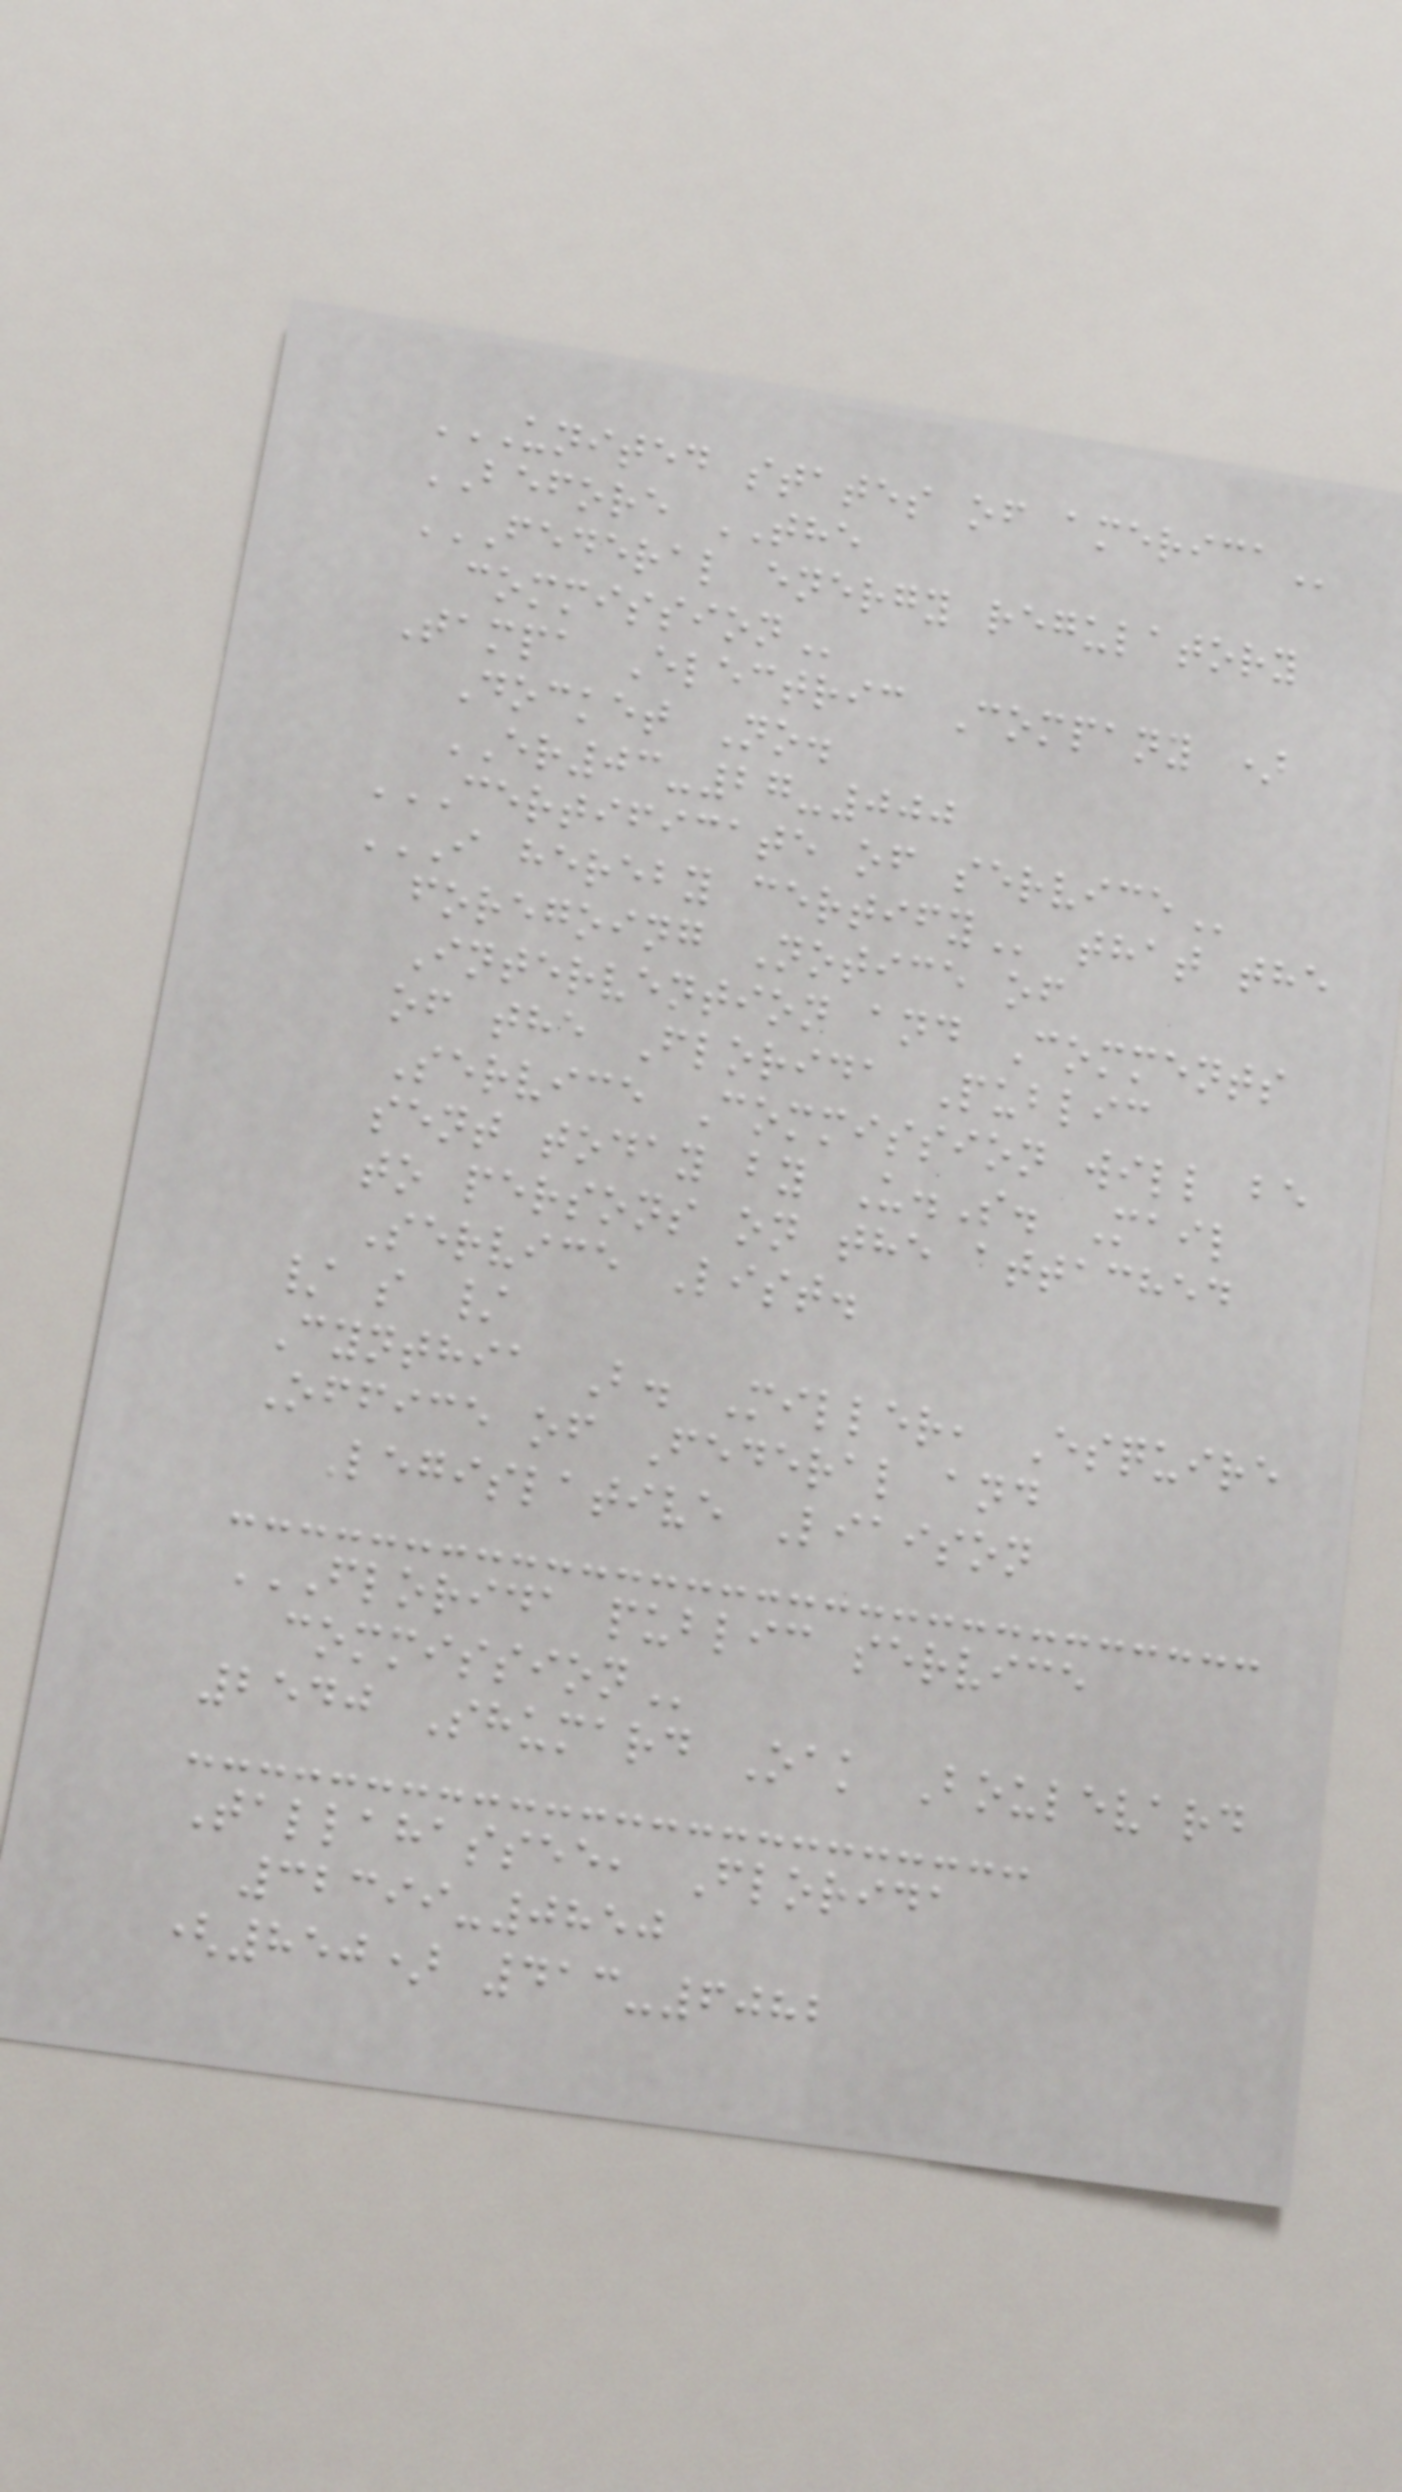UNITED STATES OF AMERICA
BEFORE THE
FEDERAL ENERGY REGULATORY
COMMISSION
Tampa Electric Company )
Docket No.
ER03-27-000
CERTIFICATE OF SERVICE
I HEREBY CERTIFY that the
foregoing Notice of
Intervention and Comments
of the Florida Public
Service Commission will be
sent today by U.S. Mail
to persons on the attached
Service List.
/ s /
Cynthia B. Miller, Esquire
Office of Federal and
Legislative Liaison
FLORIDA PUBLIC SERVICE
COMMISSION
2540 Shumard Oak Boulevard
Tallahassee, Florida
32399-0850
(850) 413-6082
